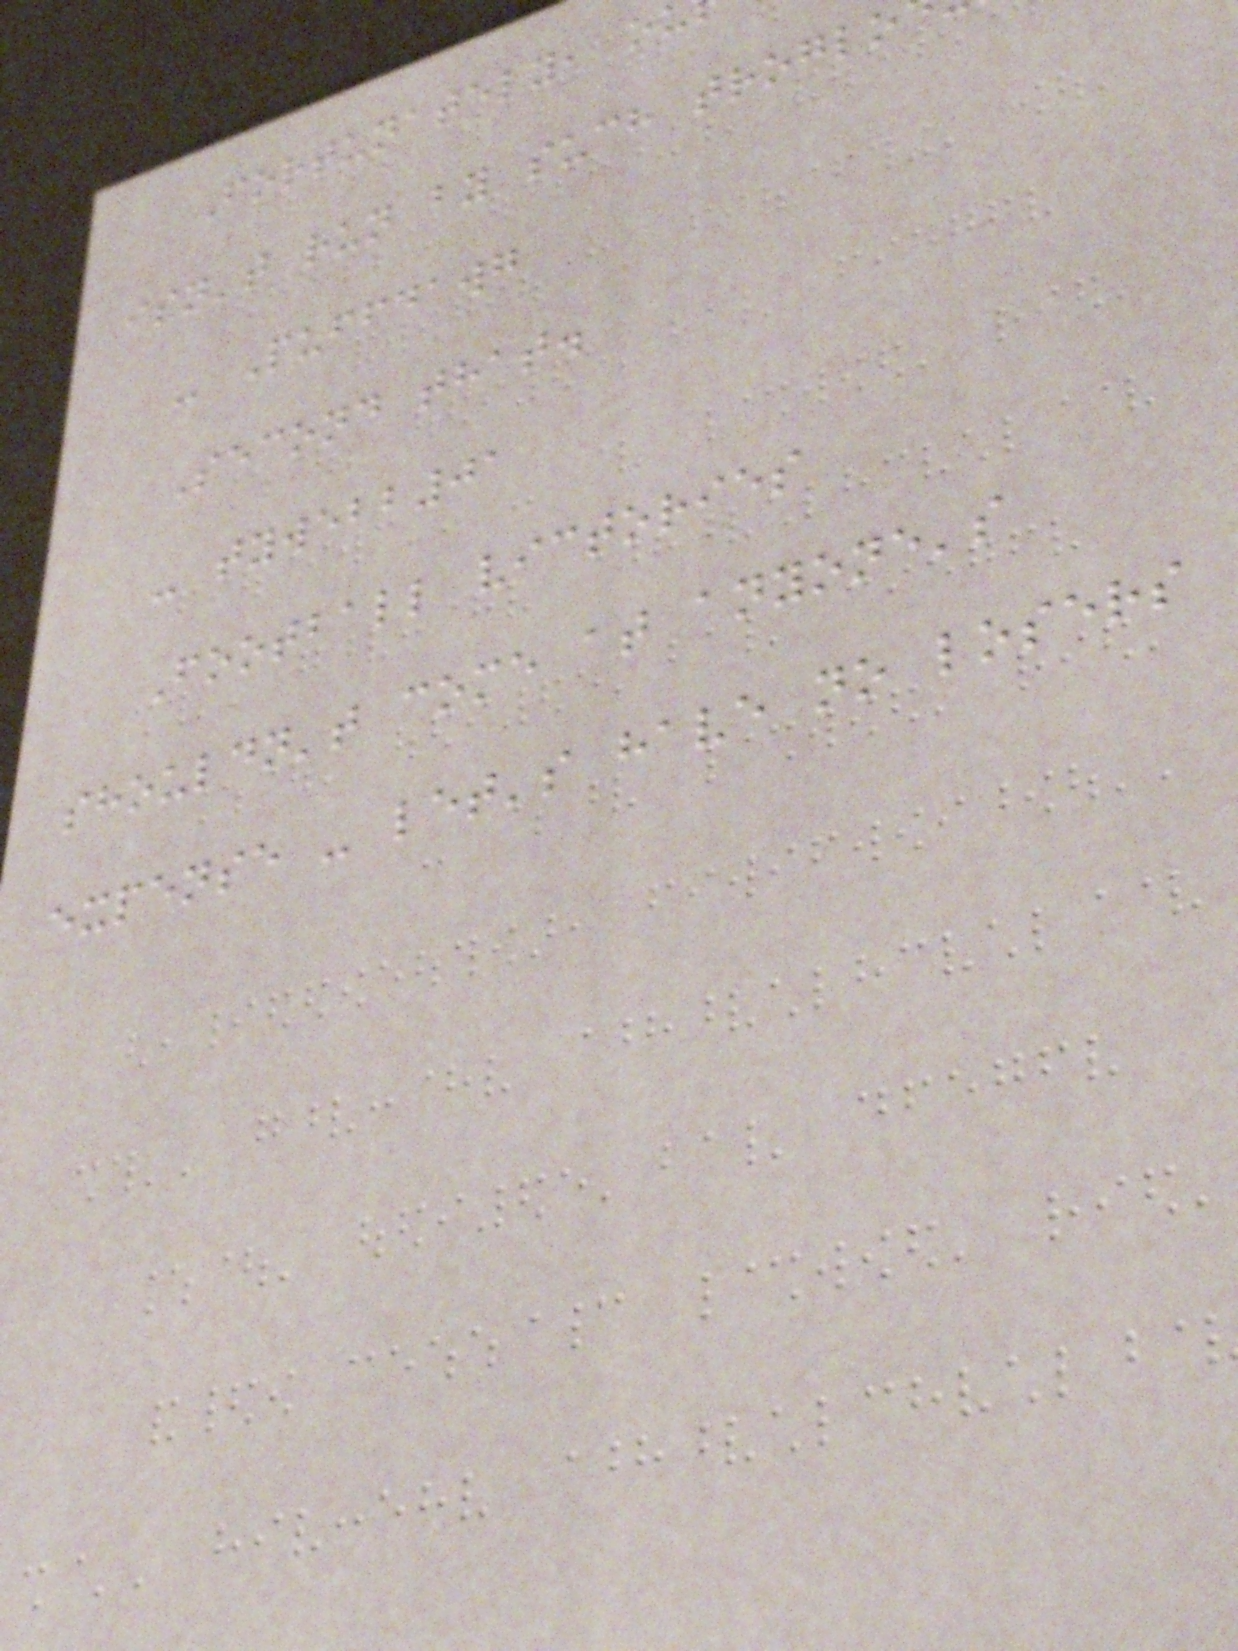Fortunately, o
isn't run by such troglo
- Puffdawg
Second that.
- tywebb01
Football victories
shouldn't come at anyone's
expense - let's have no losers
